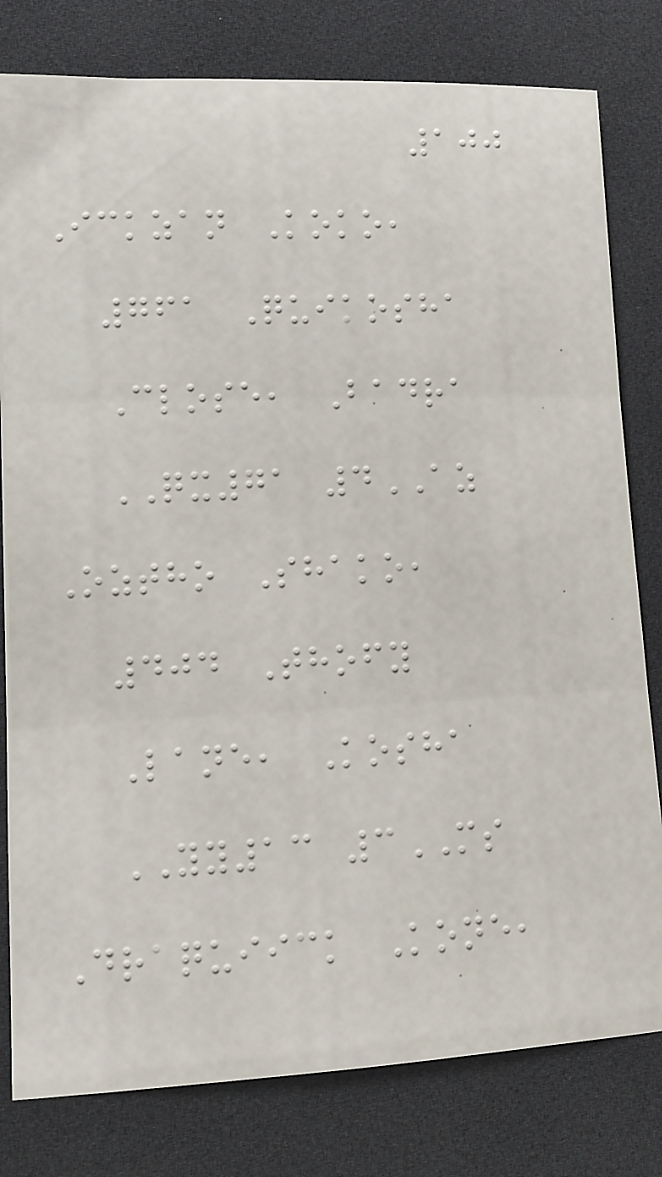100
Ickzan Koko,
761 Quikosha
Close, Badra
QX71 4AZ
Oztho Shako,
404 Thofy
Lane, Kosha
YY13 3MS
Draquiick Kone,
